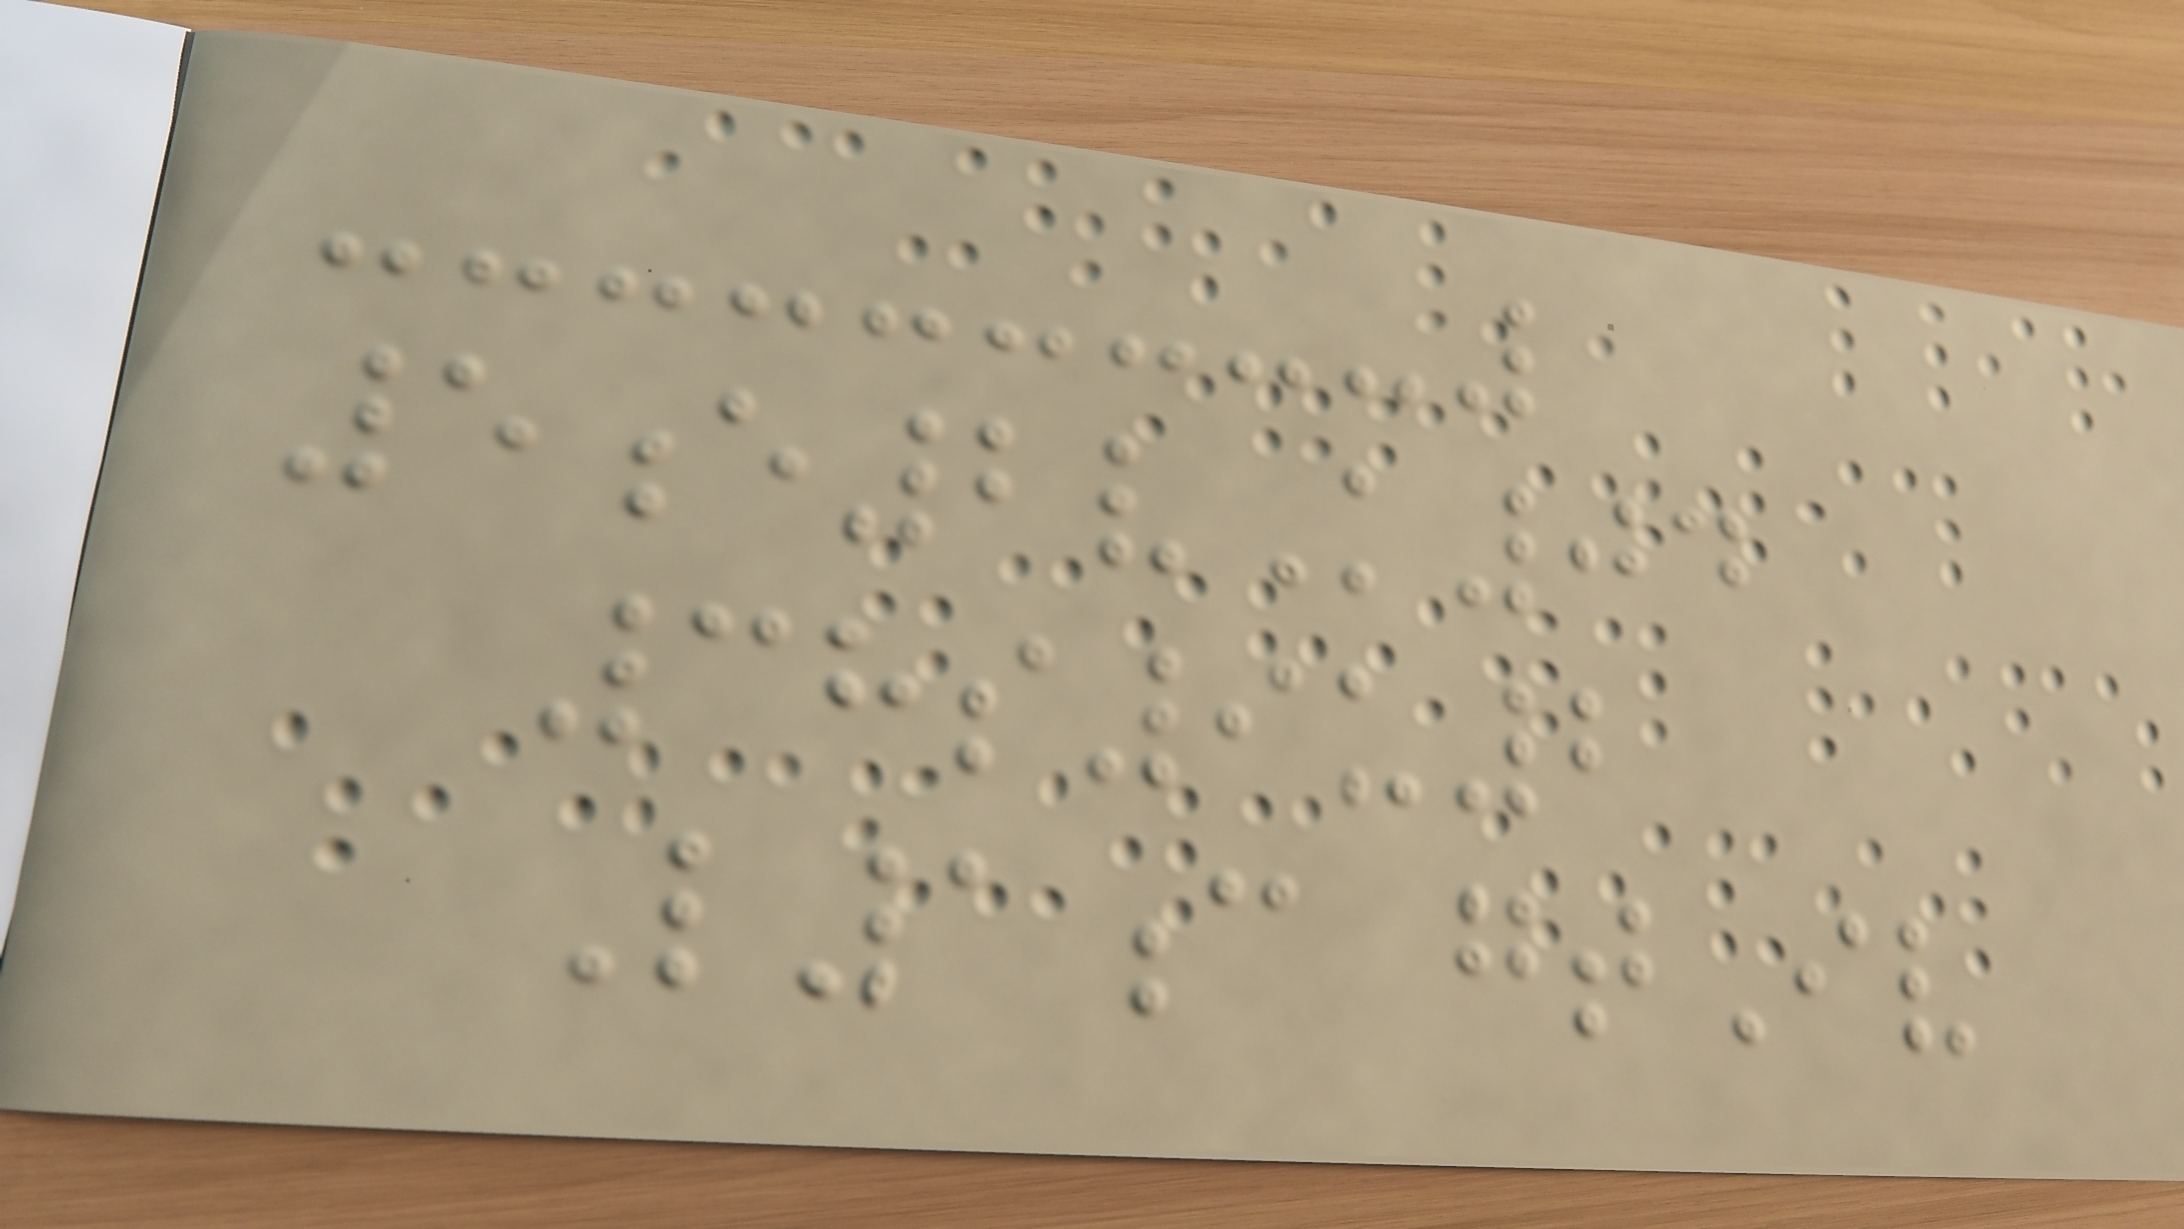5e2vK04
38s9u2
L1c gtIv
